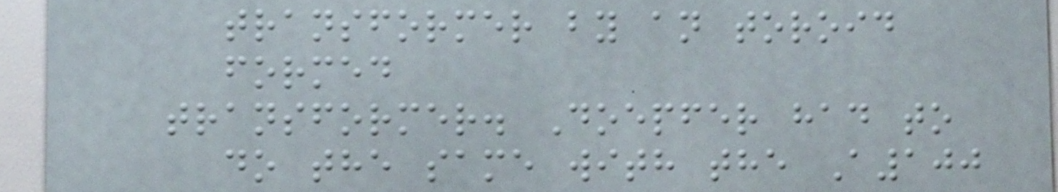transformer by an toroid
formed
transformer. Doepfer had to
do the same with the A100
